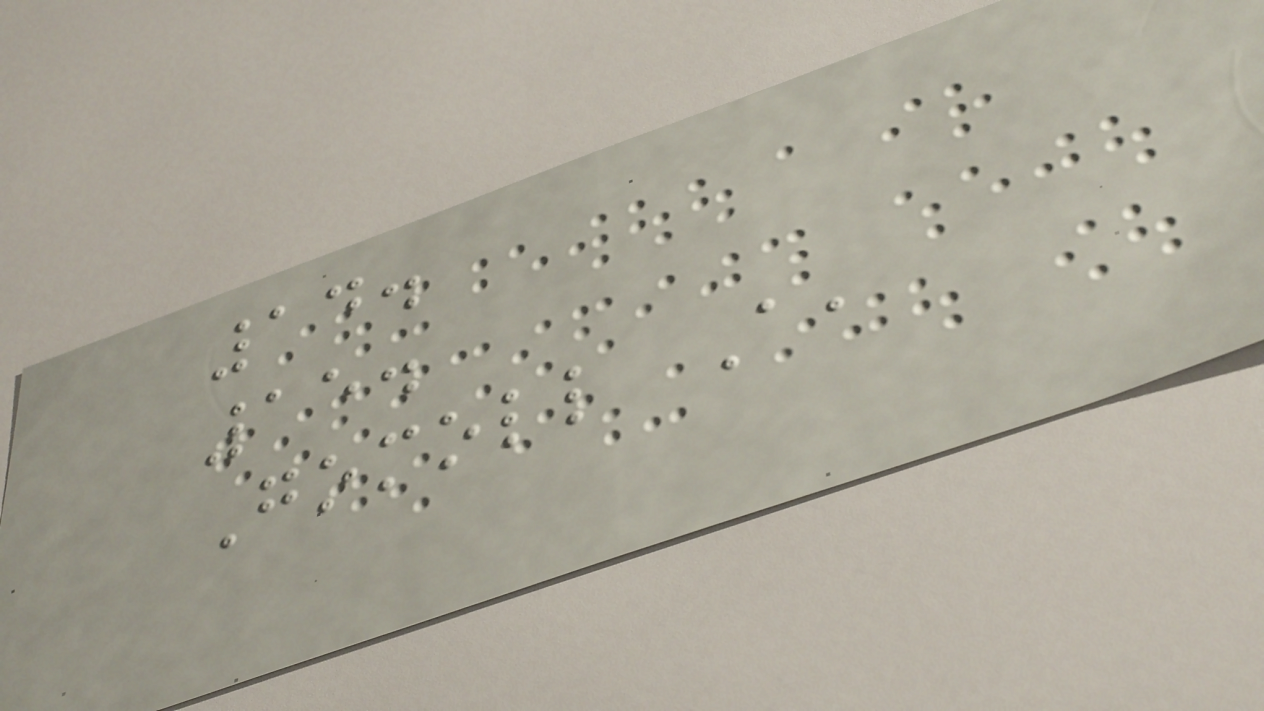14.
15.
Gomoll A,
